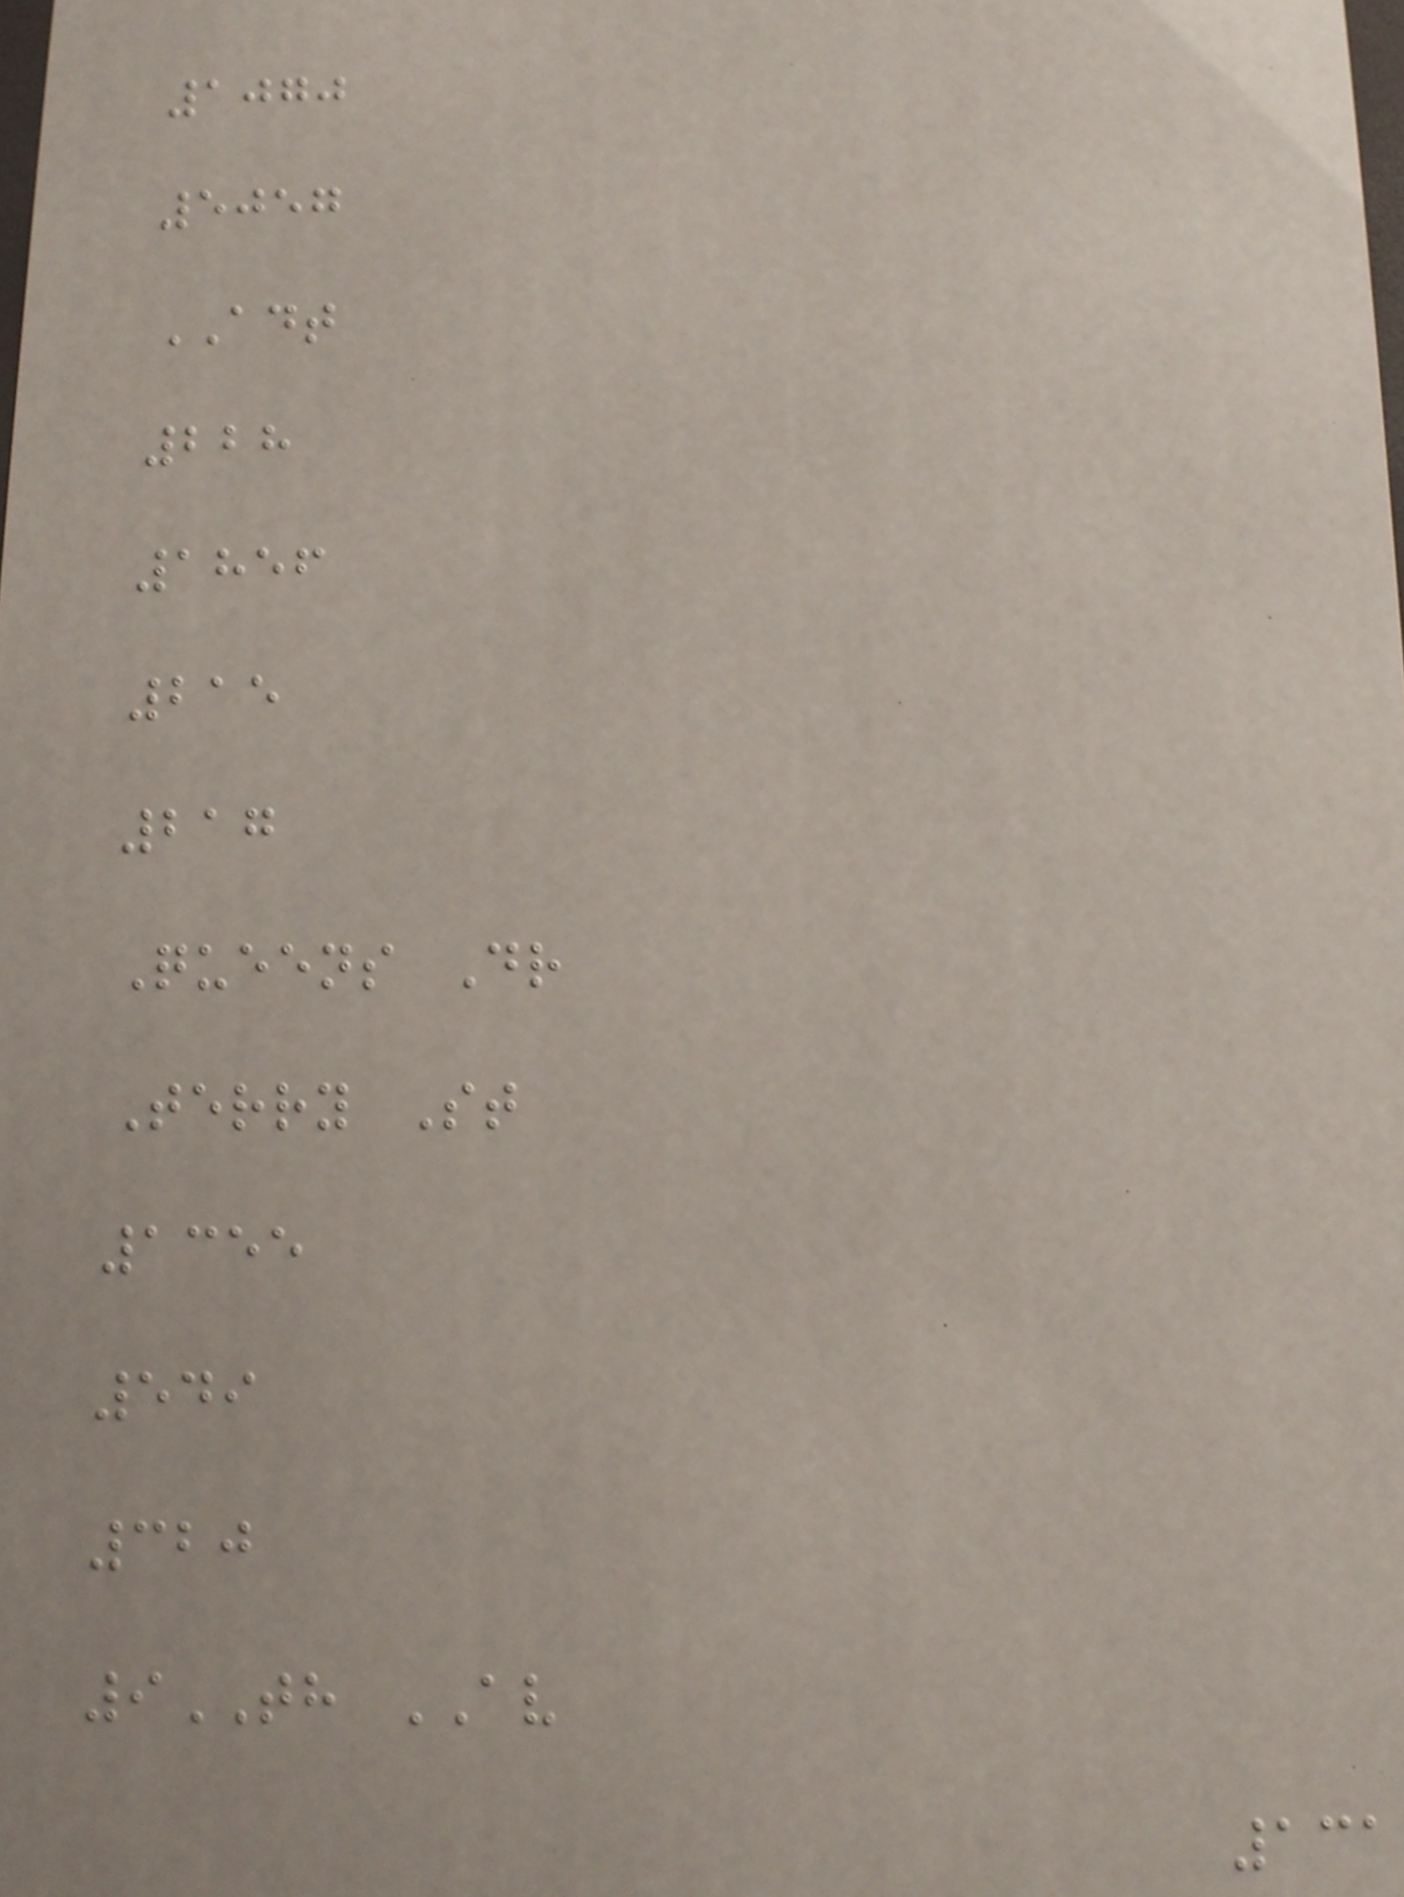1070
5057
ADT
228
1856
215
217
Queens Dr
Terry St
1355
549
320
9TH AV
131
